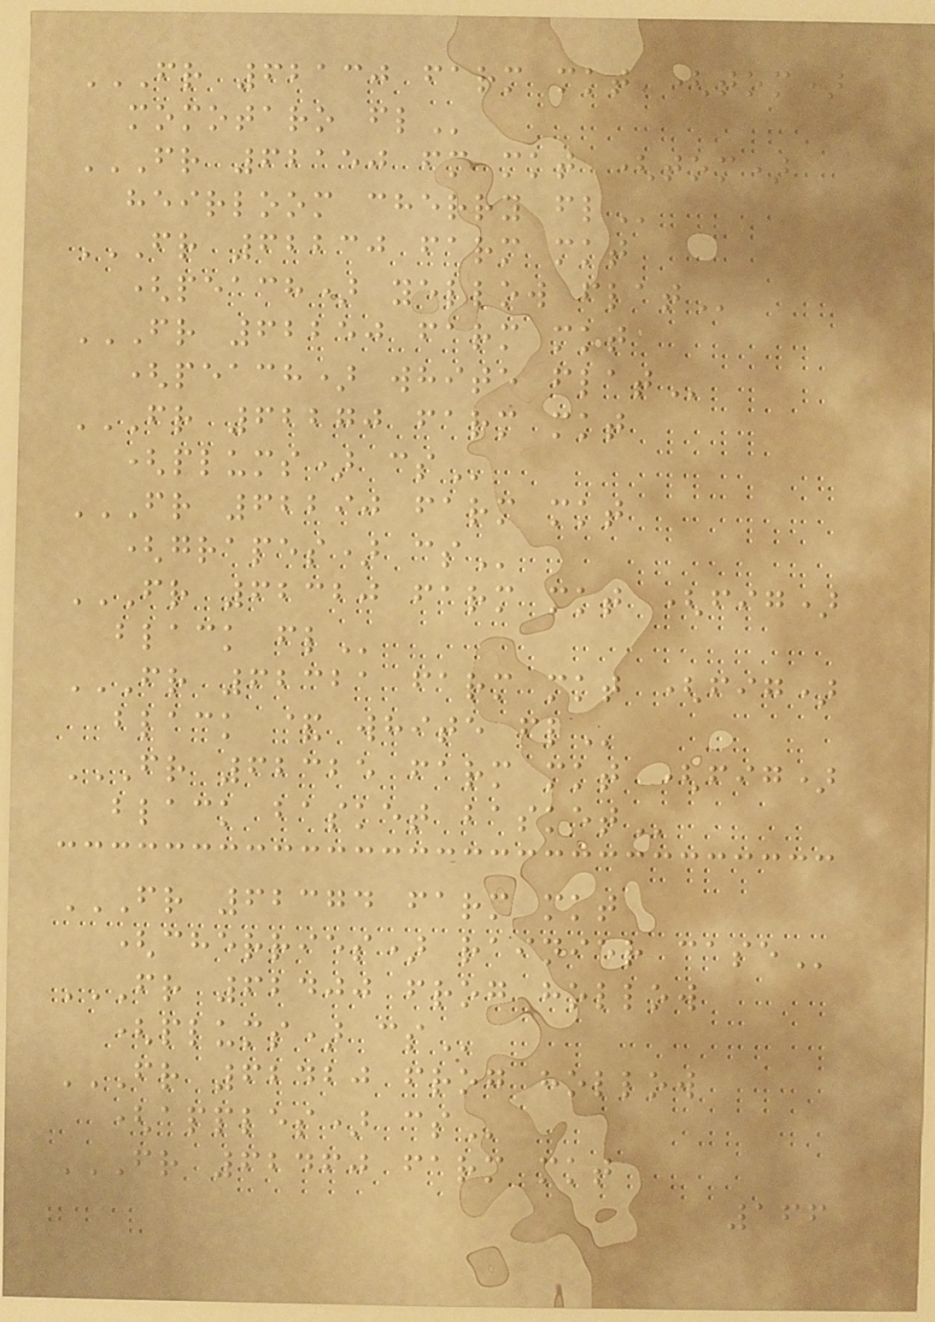FR 62130 FARM MKT (TOM)
MOMOTARO FL
FR 62150 FM MKT (TOM)
HEIRLOOM CHERRY FL
FR 62230 FARM MKT
(PEACH) YELLOW FLAT
FR 62250 FARM MKT
(PEACH) WHITE FLAT
FR 62270 FARM MKT
(PLUMS) CS
FR 62290 FARM MKT
(GRAPES) CS
FR 62320 FARM MKT (FIG)
BLACK FL
FR 62321 FARM MKT (FIG)
BLACK & WHITE FL
FR 62325 FARM MKT (FIG)
BLACK BASKET BASKET
FR 62374 FARM MKT
(CHERRIES) RAINIER CASE
FR 62400 FROG HOLLOW
(PLUMS) CS
FR 62420 FROG HOLLOW
(APPLES) CS
FR 62460 FARM MKT
166
